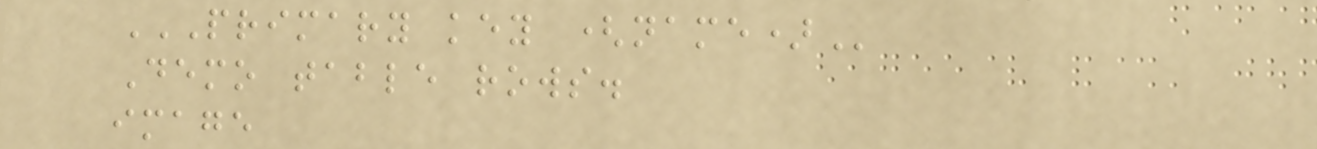PRIMARY KEY (NAME)
Demo table rows.
image
